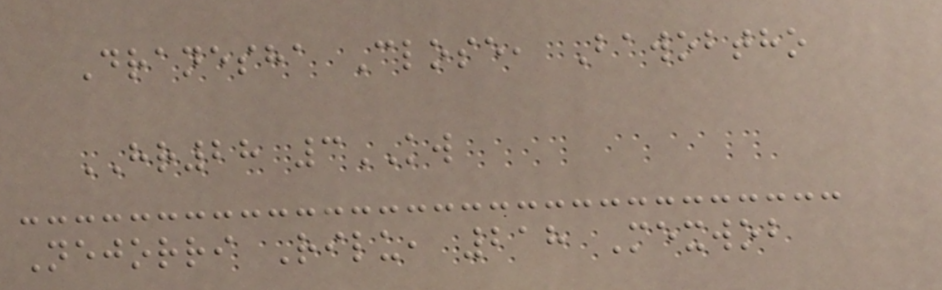Dranesha Close, Bawobtho
HR28 3KW
Nejorri Rilu, 218 Mexwob
